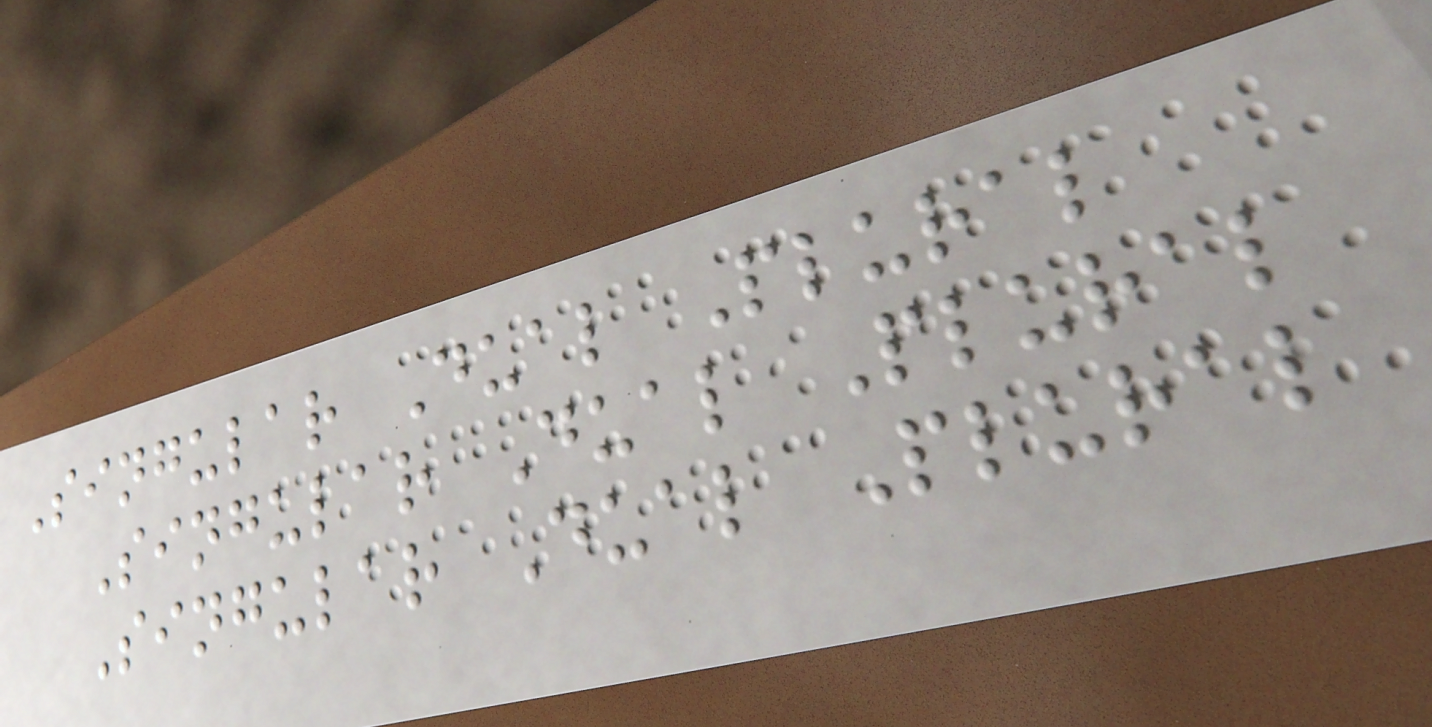Singular Dual Plural
Singular Dual Plural
Singular Dual Plural
